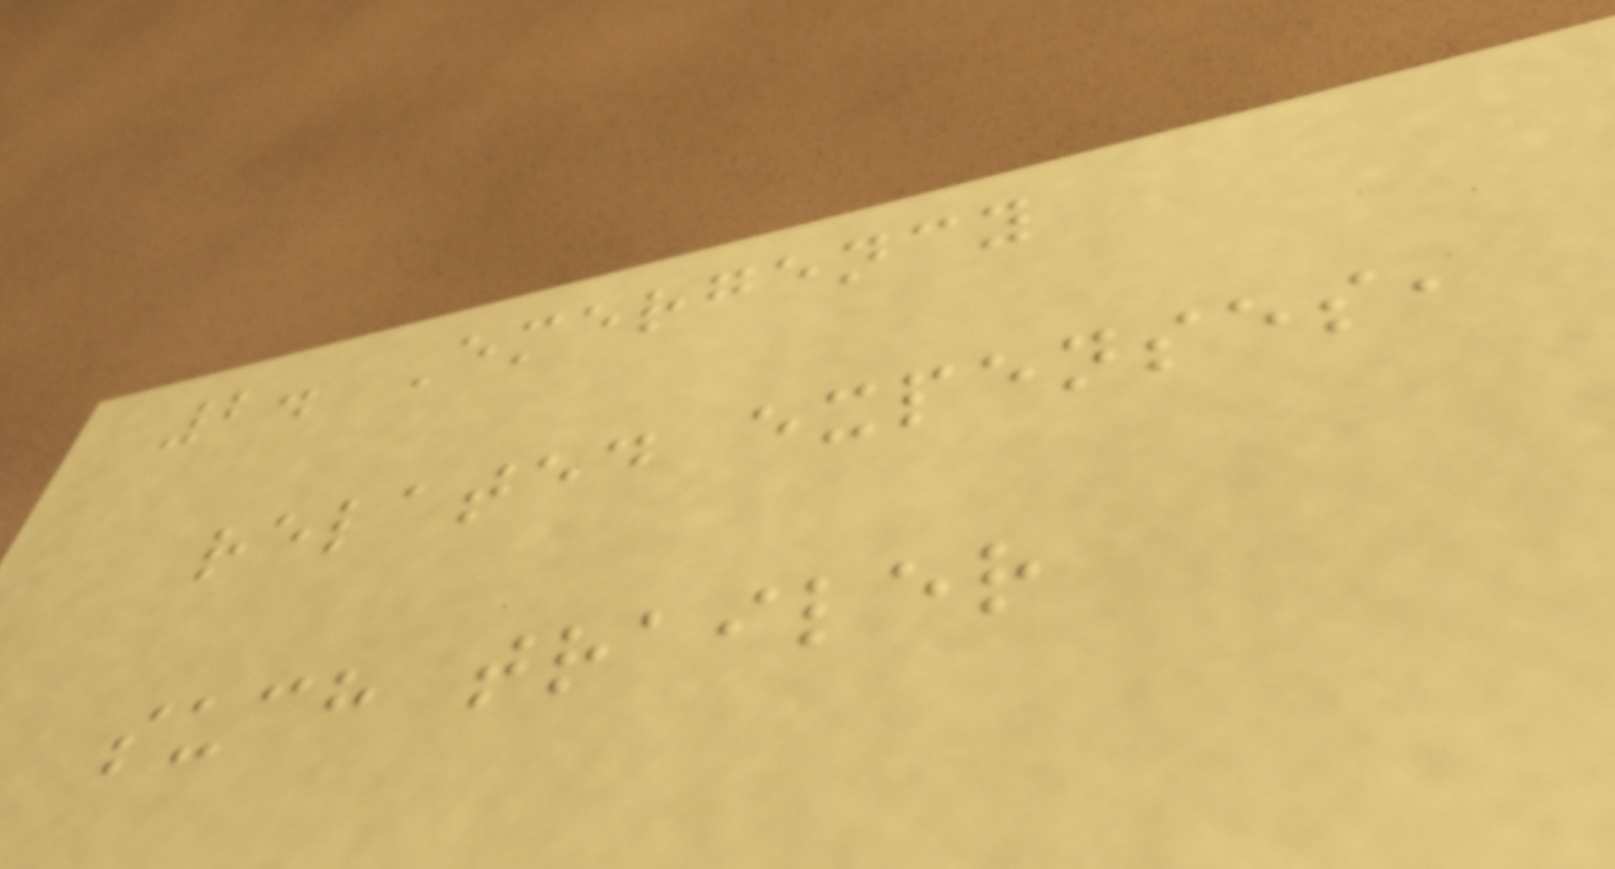2. Emergency
related expenses,
such trailer
